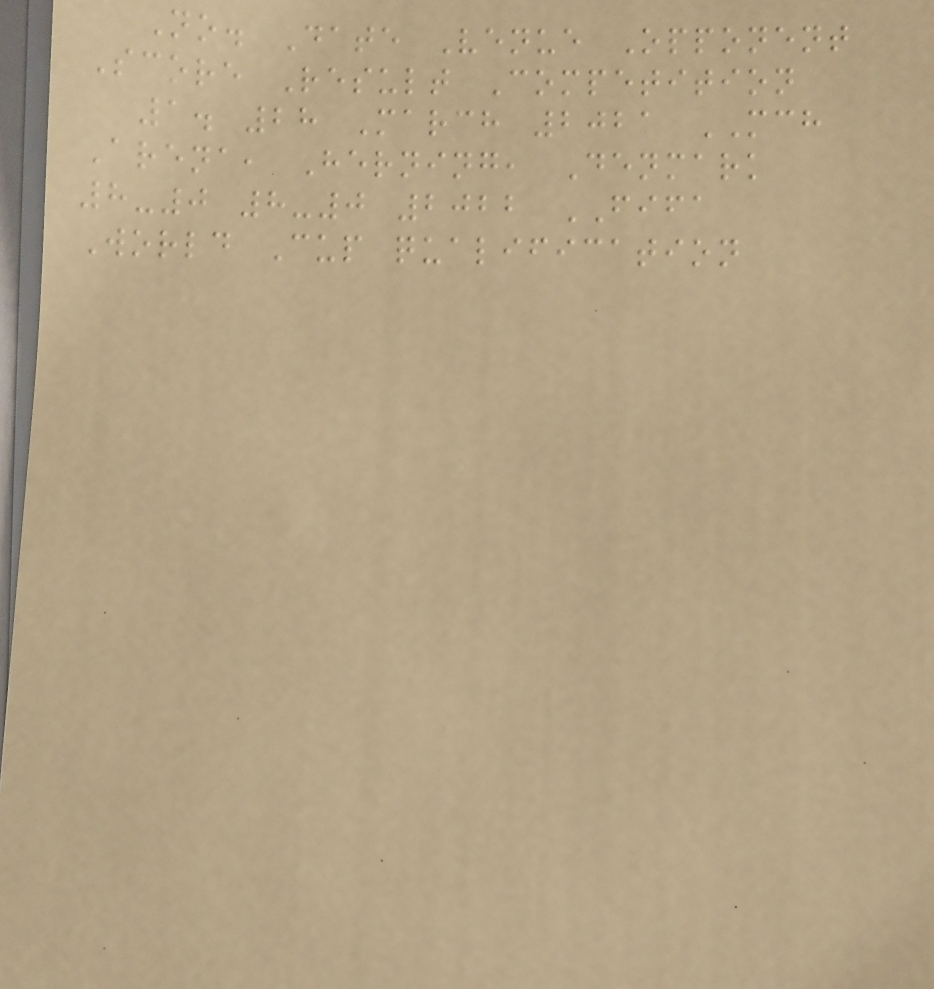No. Date Venue Opponent
Score Result Competition
1. 28 March 2021 MCH
Arena, Herning, Denmark
8-0 8-0 2022 FIFA
World Cup qualification
